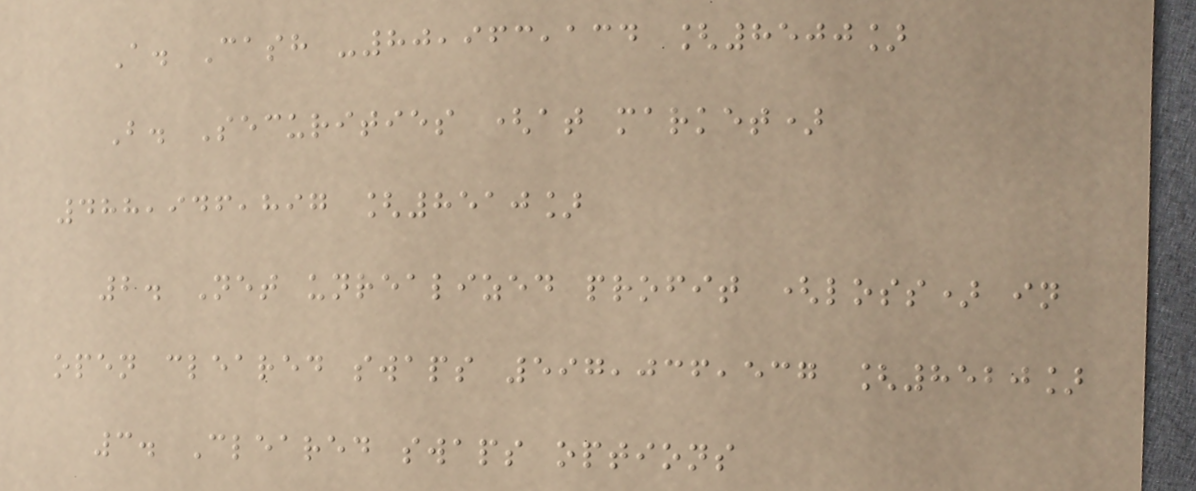A. Cash -80,963,134 [8500]
B. Securities (at market)
488,946,897 [8510]
2. Net unrealized profit (loss) in
open cleared swaps 597,036,537 [8520]
3. Cleared swaps options
